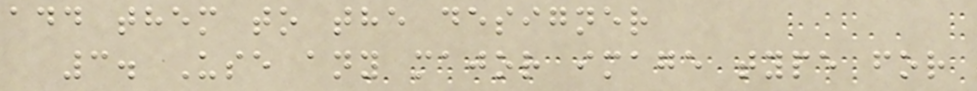add them to the designer
3. Use any major image type for
